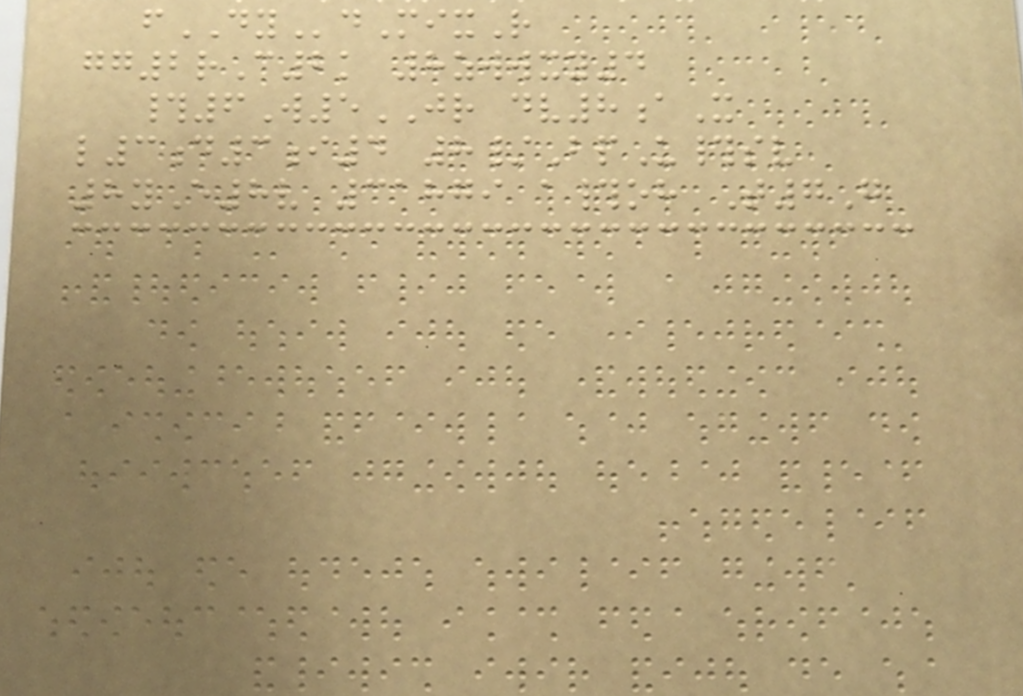fDYdMixR
gg2rC2k 8zwwxy4
#6W5JR dv8aX
l3d3i4 8/BpU#sv
8yE8v 31879 a#oh T7G
